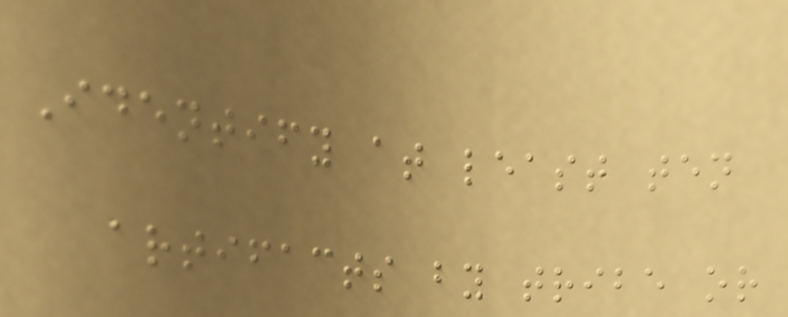Identify at least ten
artifacts by tribe or
